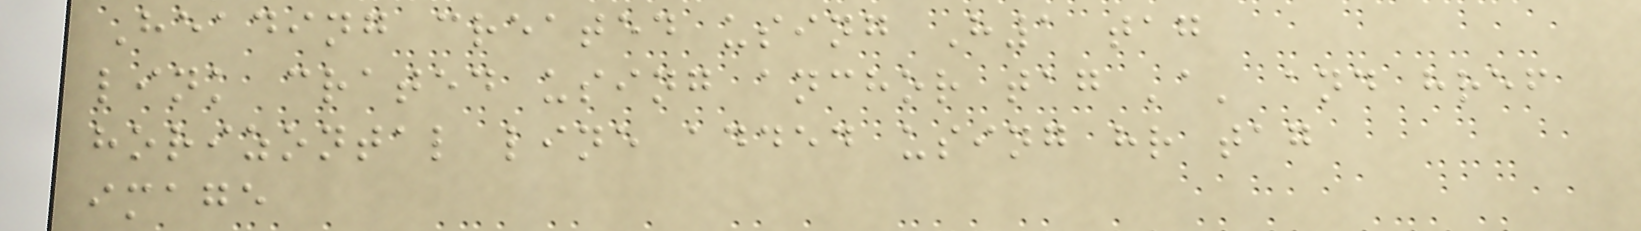Heading created using H1 tag
link crated using anchor tag 'a' and href
horizontal line added using hr tag
image
